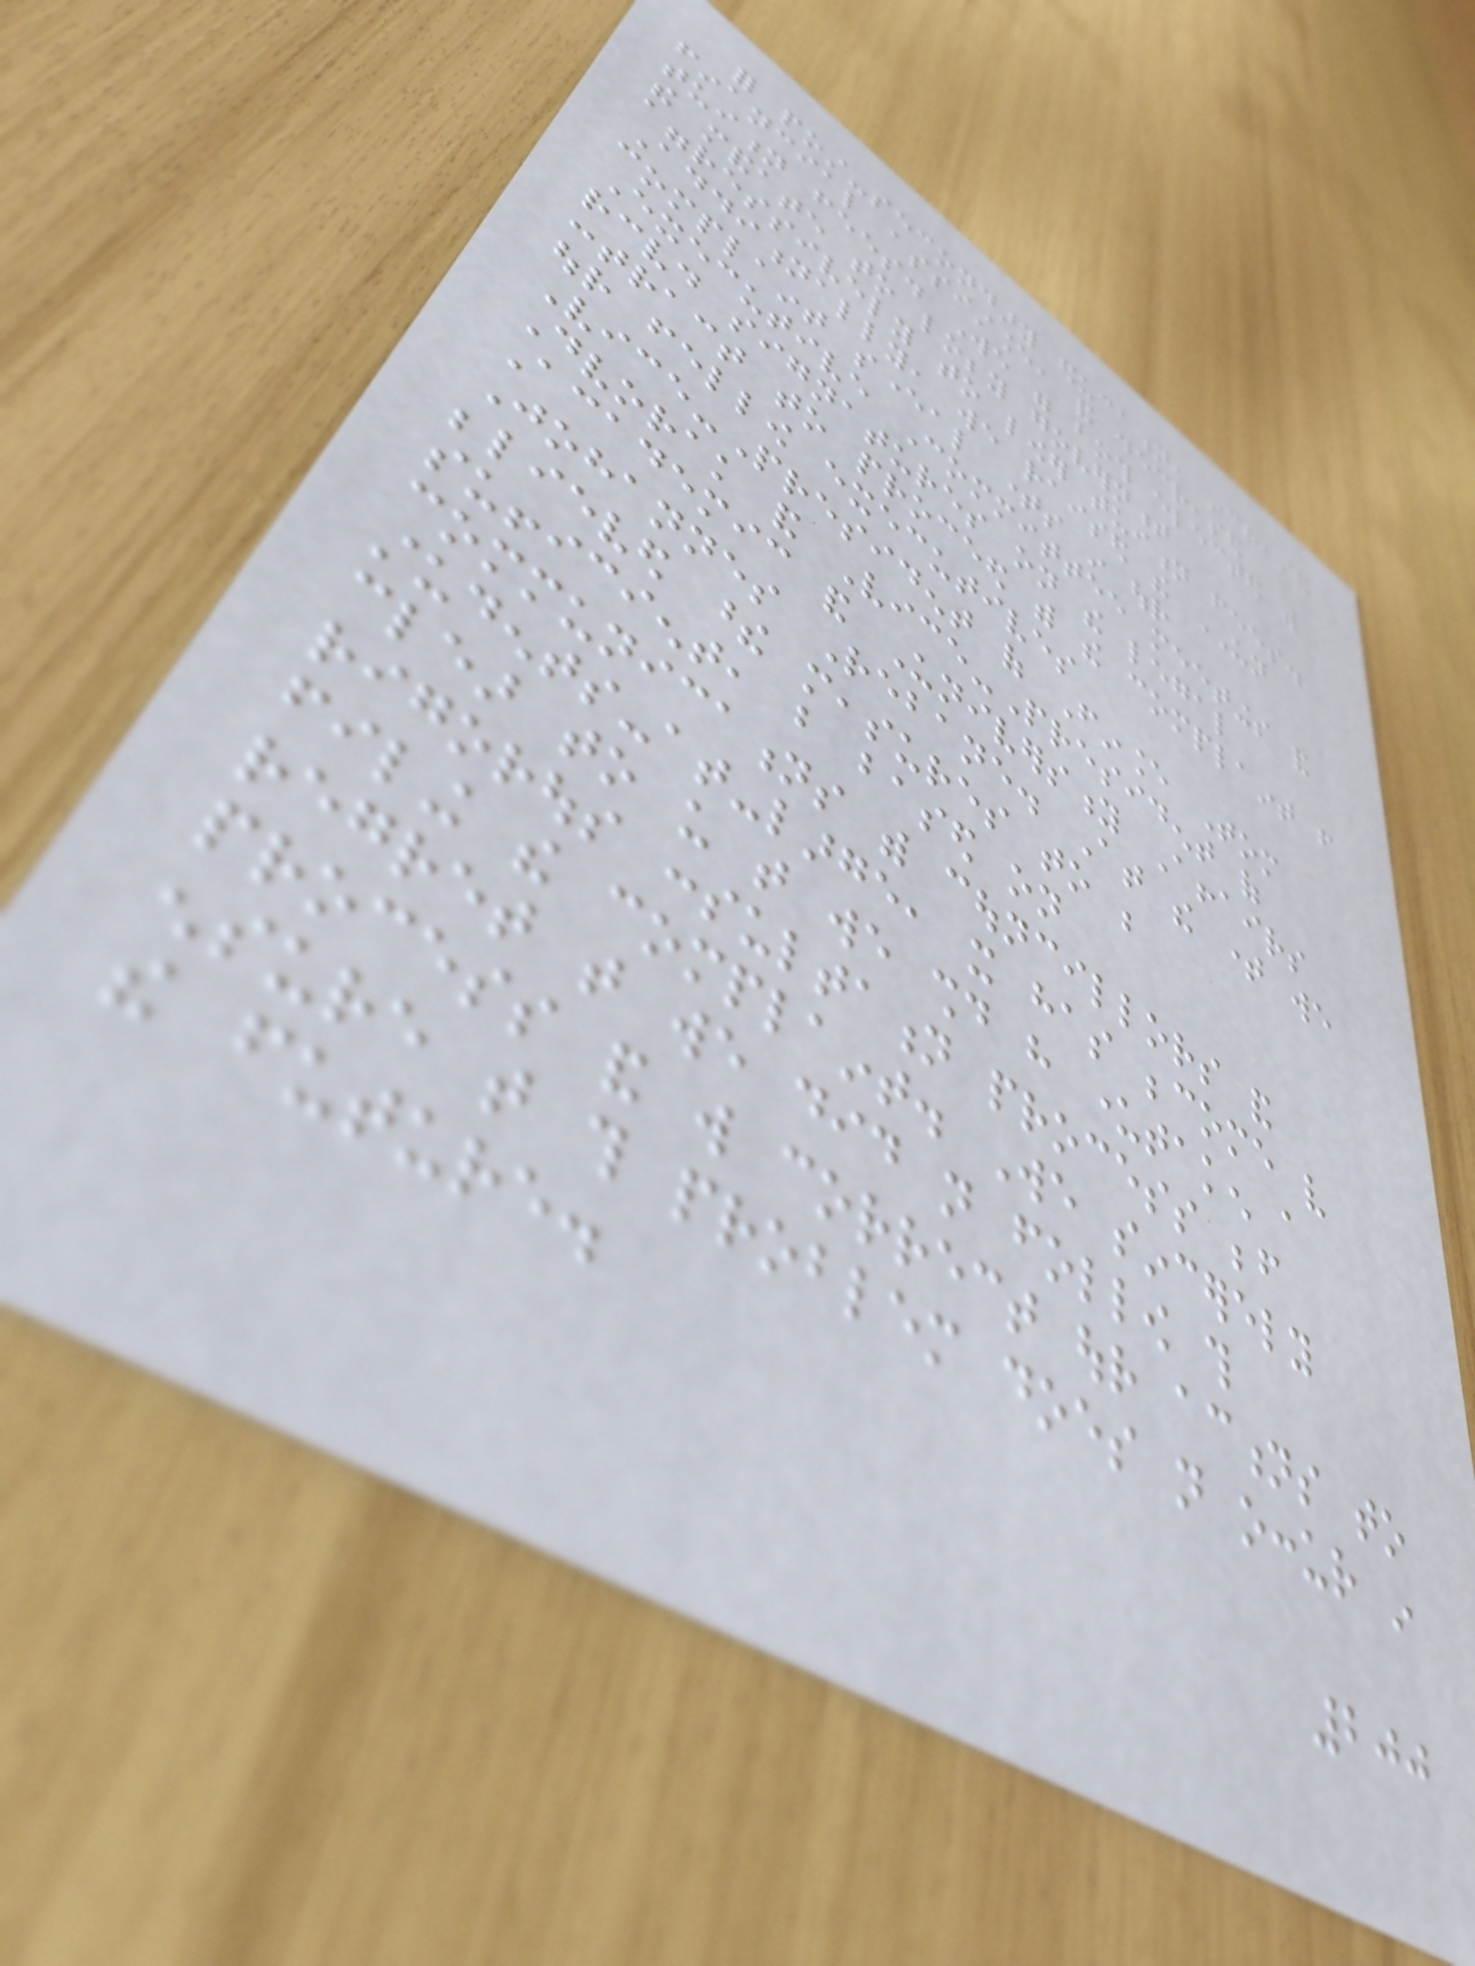for post-secondary education, increased
financial assistance, and decreased
tuition fees. We were both elected with
the mandate to lobby government
aggressively to lower tuition fees.
Additionally, we raised the UN
complaint several times in our
Executive Committee meetings and
received signatures on the legal
contract to proceed with the complaint from
our fellow executives
Vice-President of Finance Tom
Dvorak and Vice-President of
Academic and University Affairs
Johannes Rebane. At the time we
believed these measures to be
sufficient, but based on
communications with councillors and
students-at-large, it has become very
clear to us that we should have undertaken a
rigorous consultation process before
filing the complaint. We sincerely
regret that we did not follow this
process and will correct our actions to
ensure that this problem does not occur in
the future.
200
